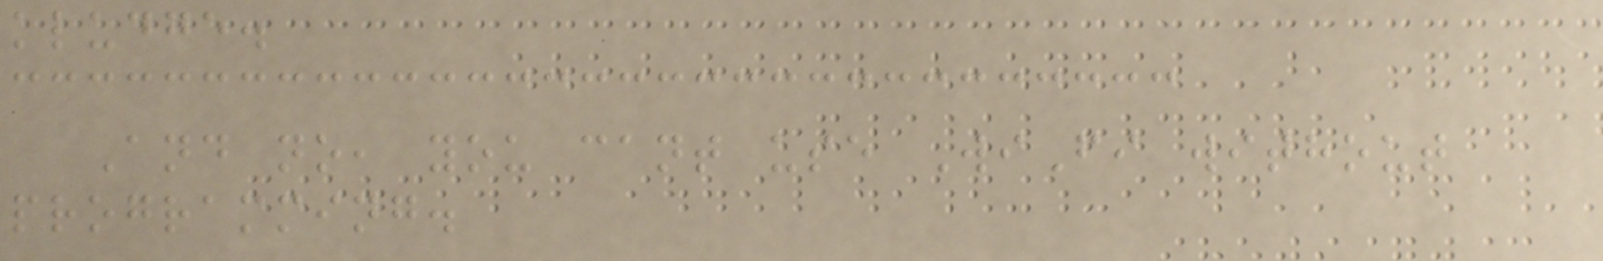kludge.
And no, you cant use WiFi without
programming.
